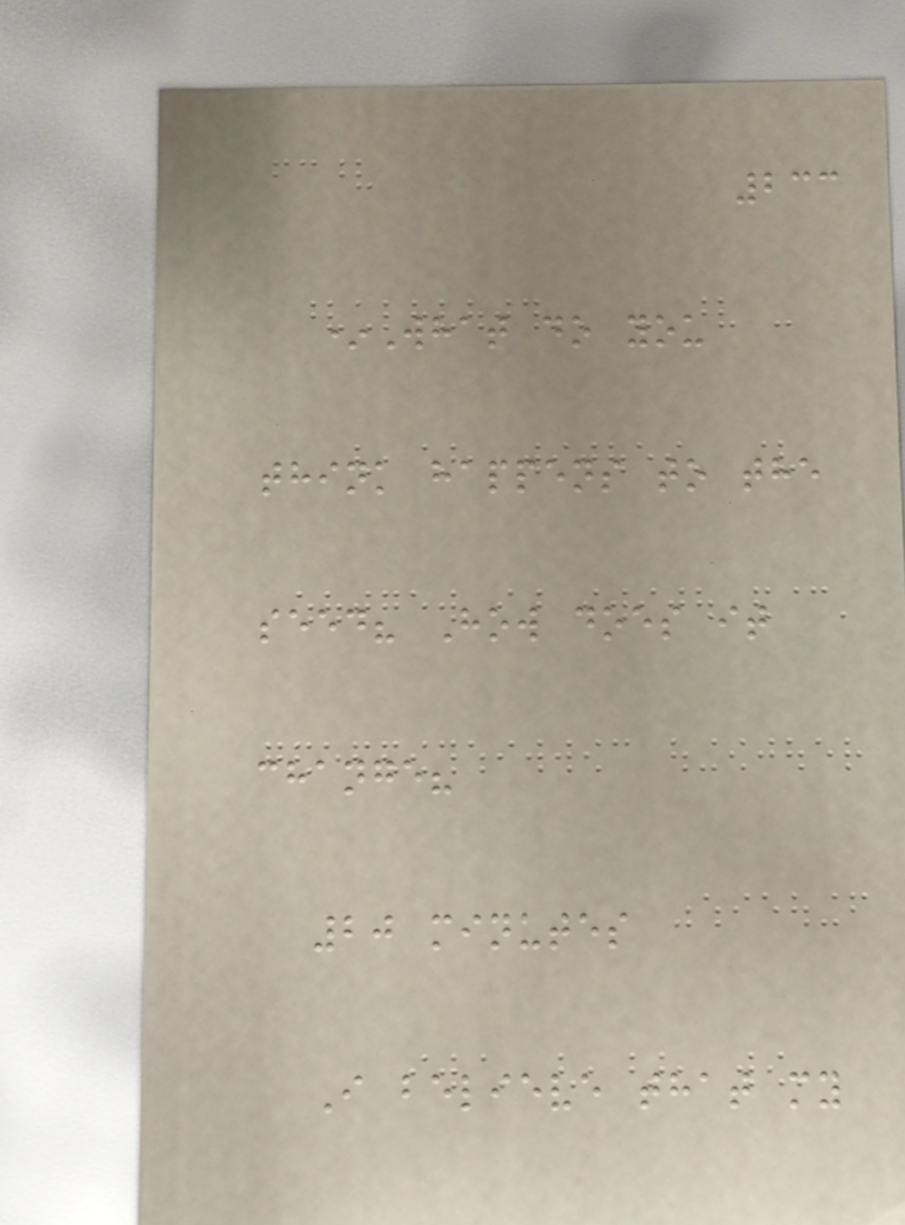233
*What do you
think happens to the
seed? How does it
change?
20 minutes
I believe that my
